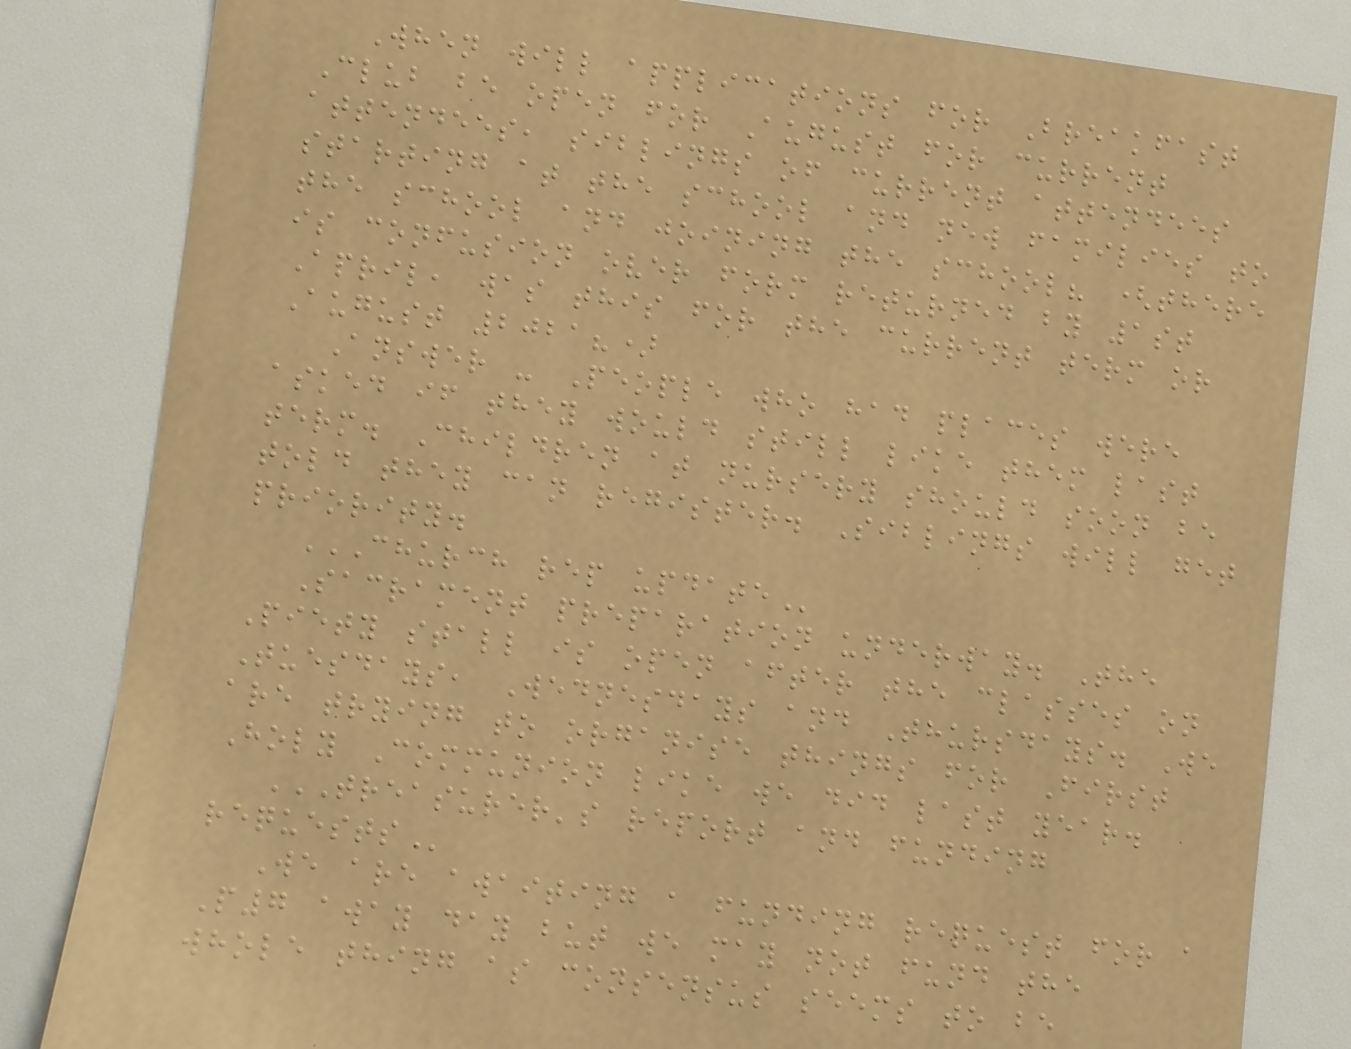When will applications for Breakfast
Club be open for August for current
attendees, siblings of current attendees
starting at the school and new families to
the school and joining the school? (there
is confusion over form returned by 1st
April, was this for the current term or
August 2021?)
Answer - People who had places were
asked if they would still like them last
term. Children at nursery should soon be
told they can register. Siblings will get
priority.
CHURCH REP UPDATE
Sacrament preparation underway. The
Piety stall is open after the classes on
Tuesdays, Wednesdays and Thursdays. We
are trying to organise things for First
Holy Communion like we did last year.
TREASURER'S REPORT AND FUNDING
REQUESTS
We are awaiting a funding request for a
P7 away day but we may not fund the
whole thing as consensus seems to be
